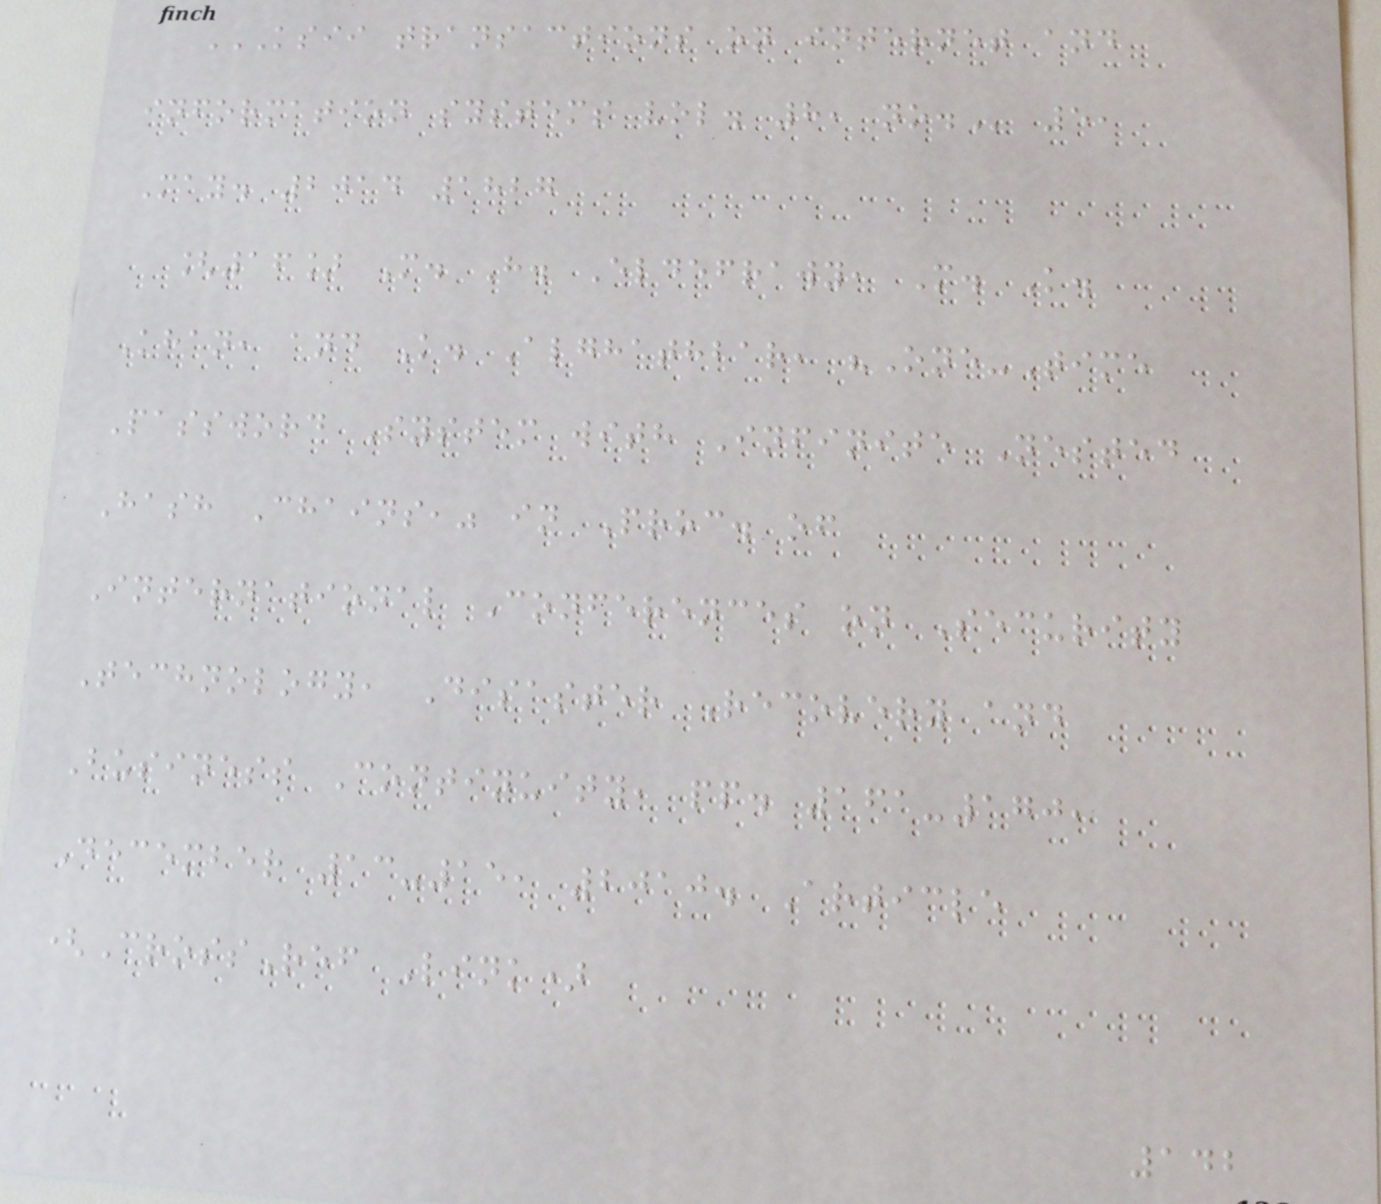KSII TRANSACTIONS ON INTERNET AND
INFORMATION SYSTEMS VOL. 8, NO. 5,
May. 2014 1827
[16] M. H. Eldefrawy, M. K.
Khan, and K. Alghathbar, "One-Time
Password System with Infinite Nested
Hash Chains," in Proc. of
International Conferences on Security
Technology, Disaster Recovery and
Business Continuity, pp. 161-170,
December 13-15, 2010. Article
(CrossRef Link)
142
